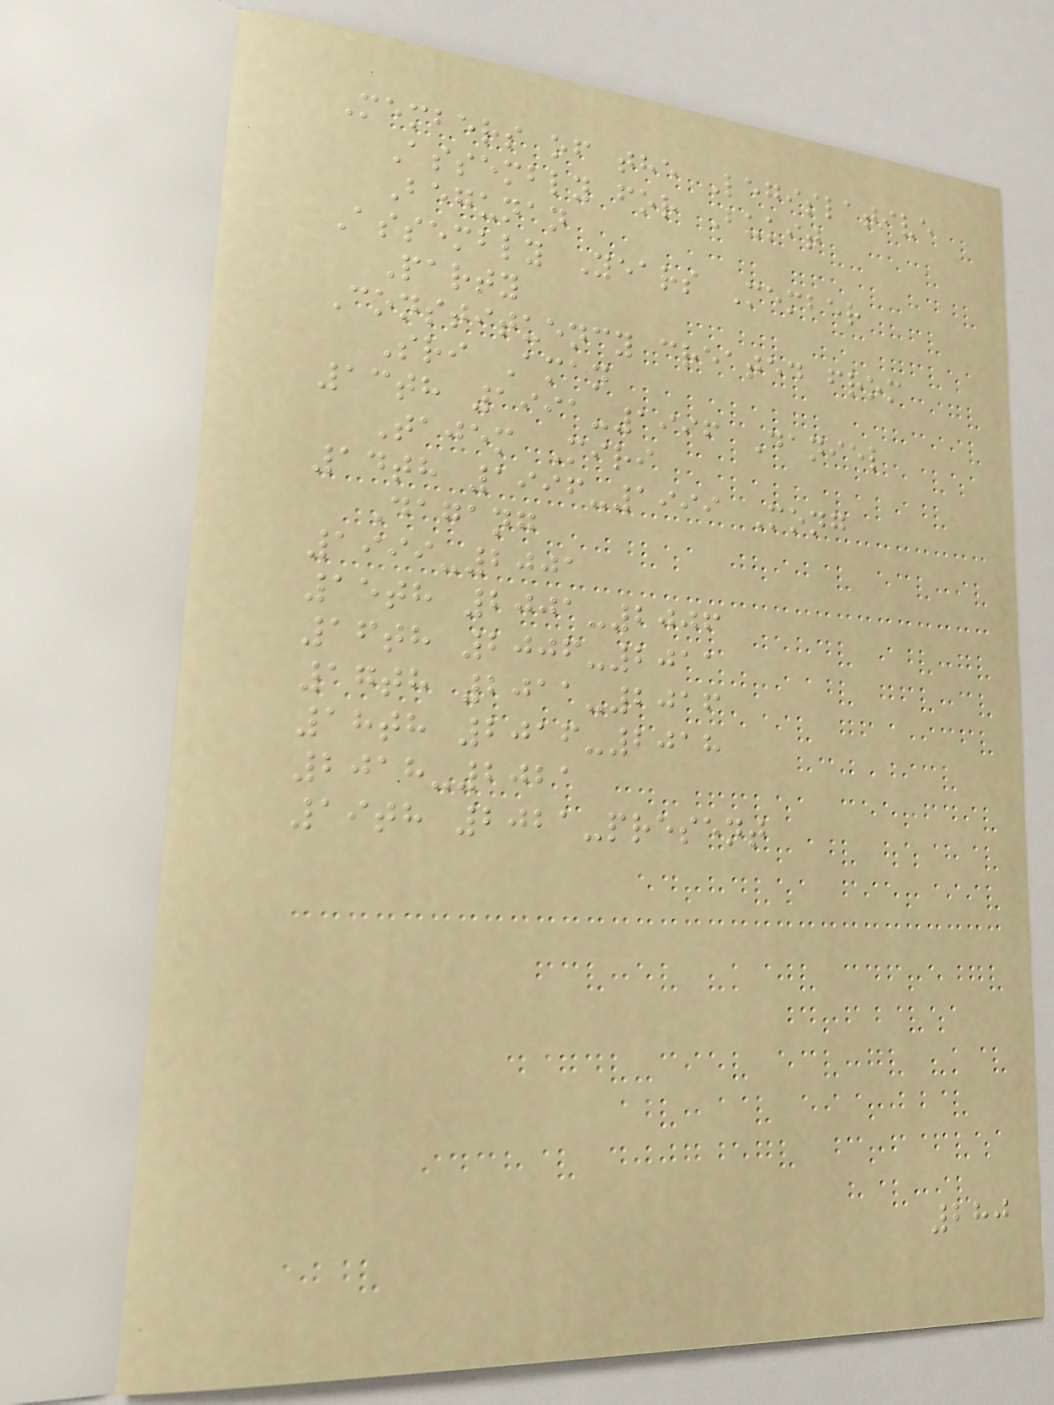Members of the Legislative
Assembly for Bukit
Begunan
Assembly Years Member
Party
Constituency created from
Sri Aman
13th 1991-1996 Daniel
Tajem Miri
14th 1996-1999 Mong
Dagang
1999-2001
15th 2001-2006
16th 2006-2011
17th 2011-2016
18th 2016-2018
2018-2021
19th 2021-present
280
